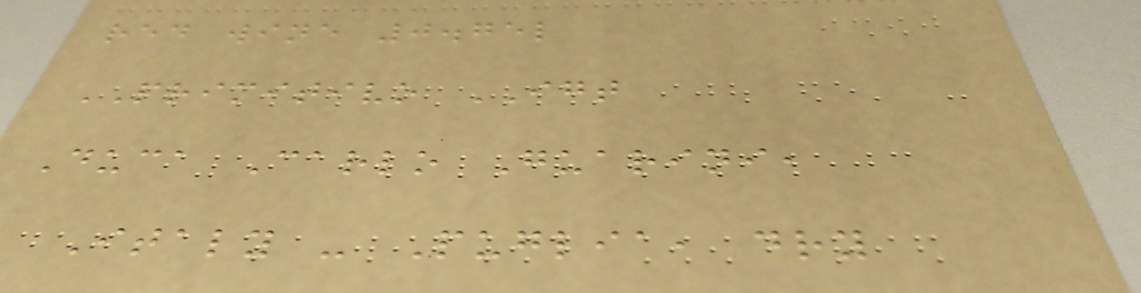red wine 0.75l
PRIMITIVO IGT
Duca Carlo Guarini,
Italy - Puglia, dry
